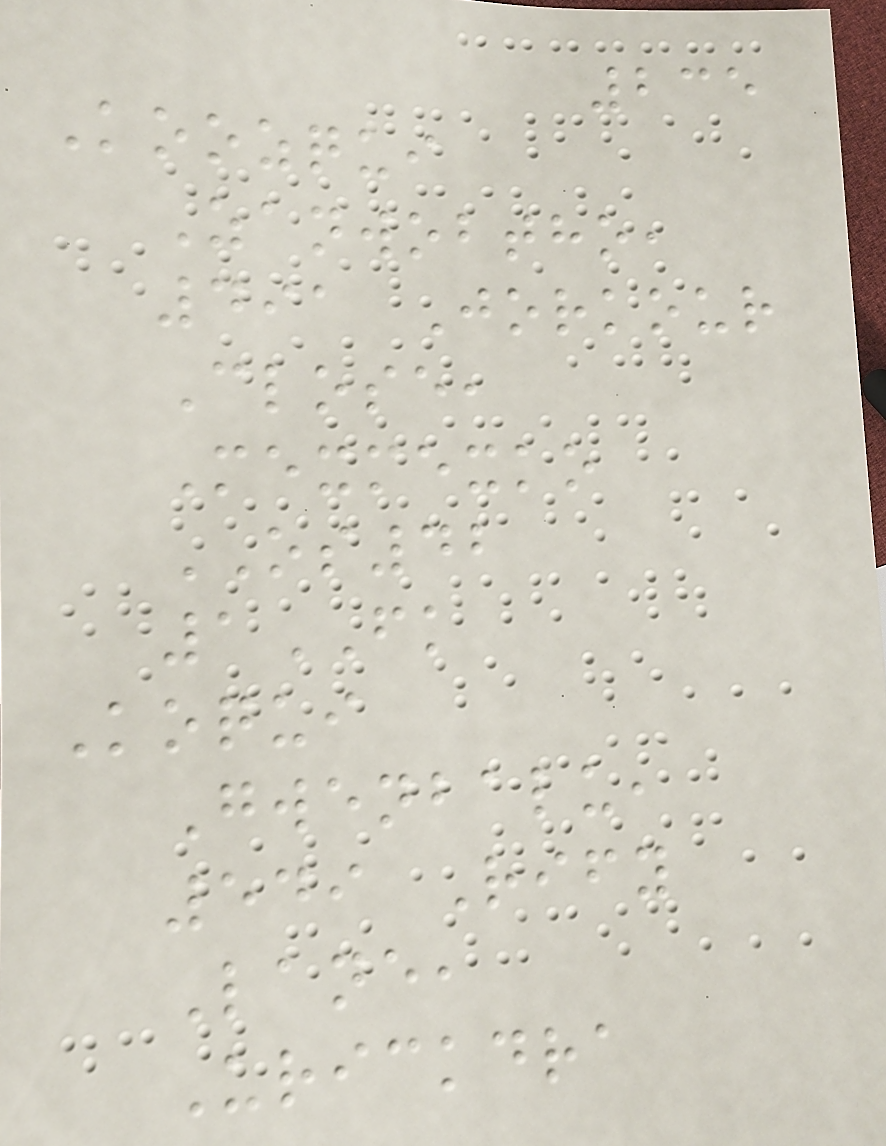235
Koozqui
Zanwobtho,
491 Jorkour
Close,
Mexmexko
OS42
1FK
Koqui
Gwenbalu,
549 Rify
Lane,
Urickdra
